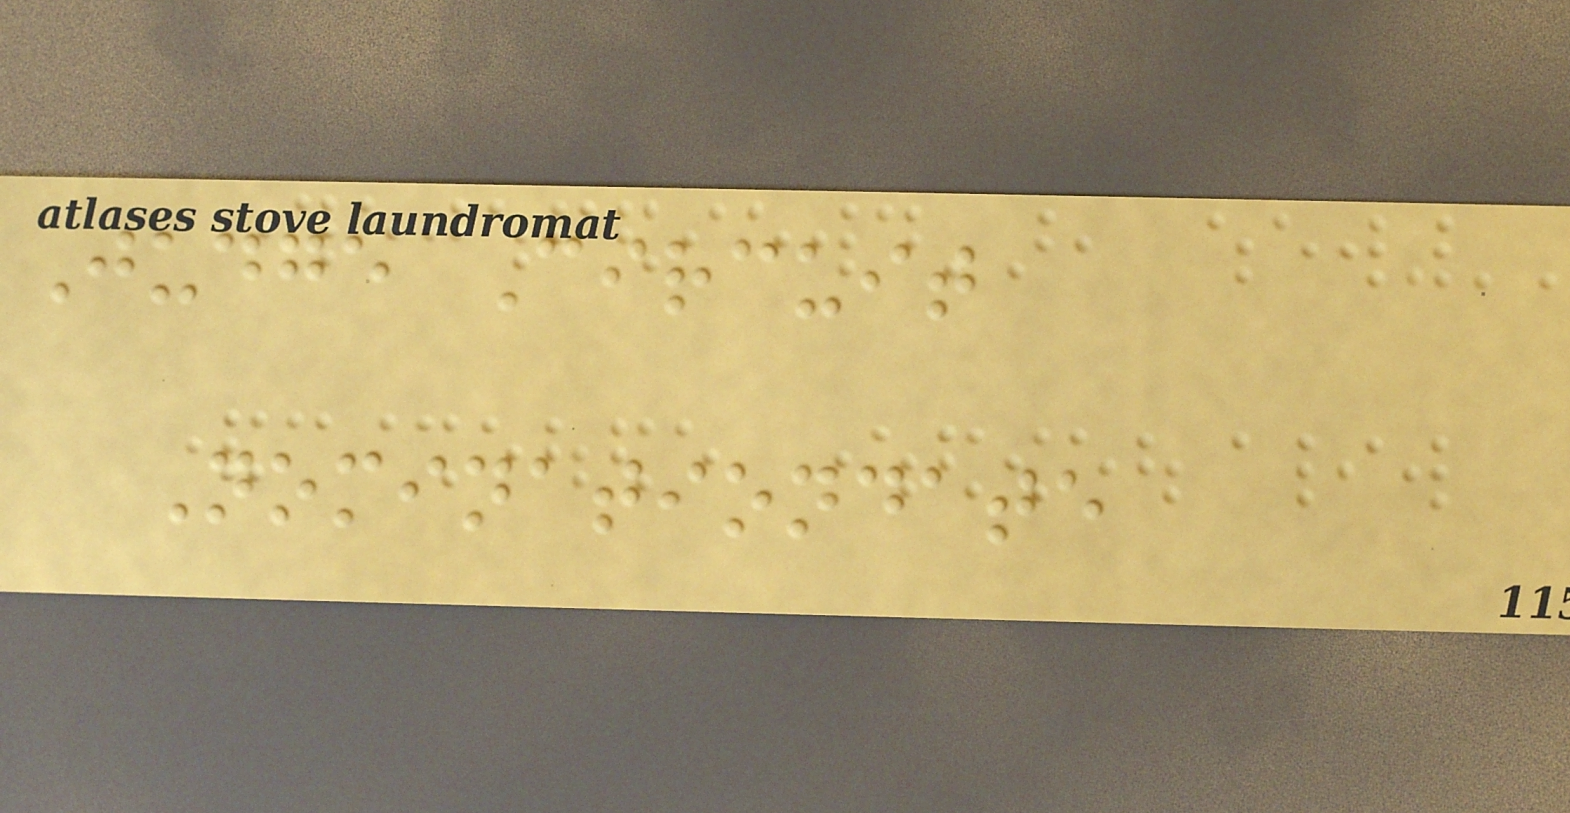Judge Circuit
Nominationdate
